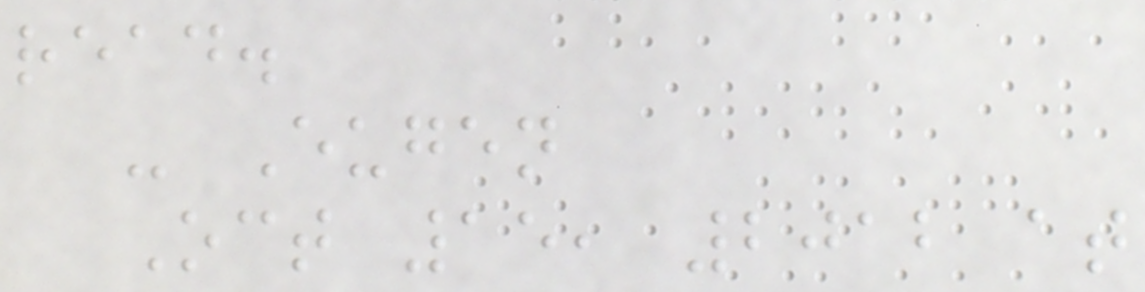read.
- Eugen
Oct 15, 2012 at
